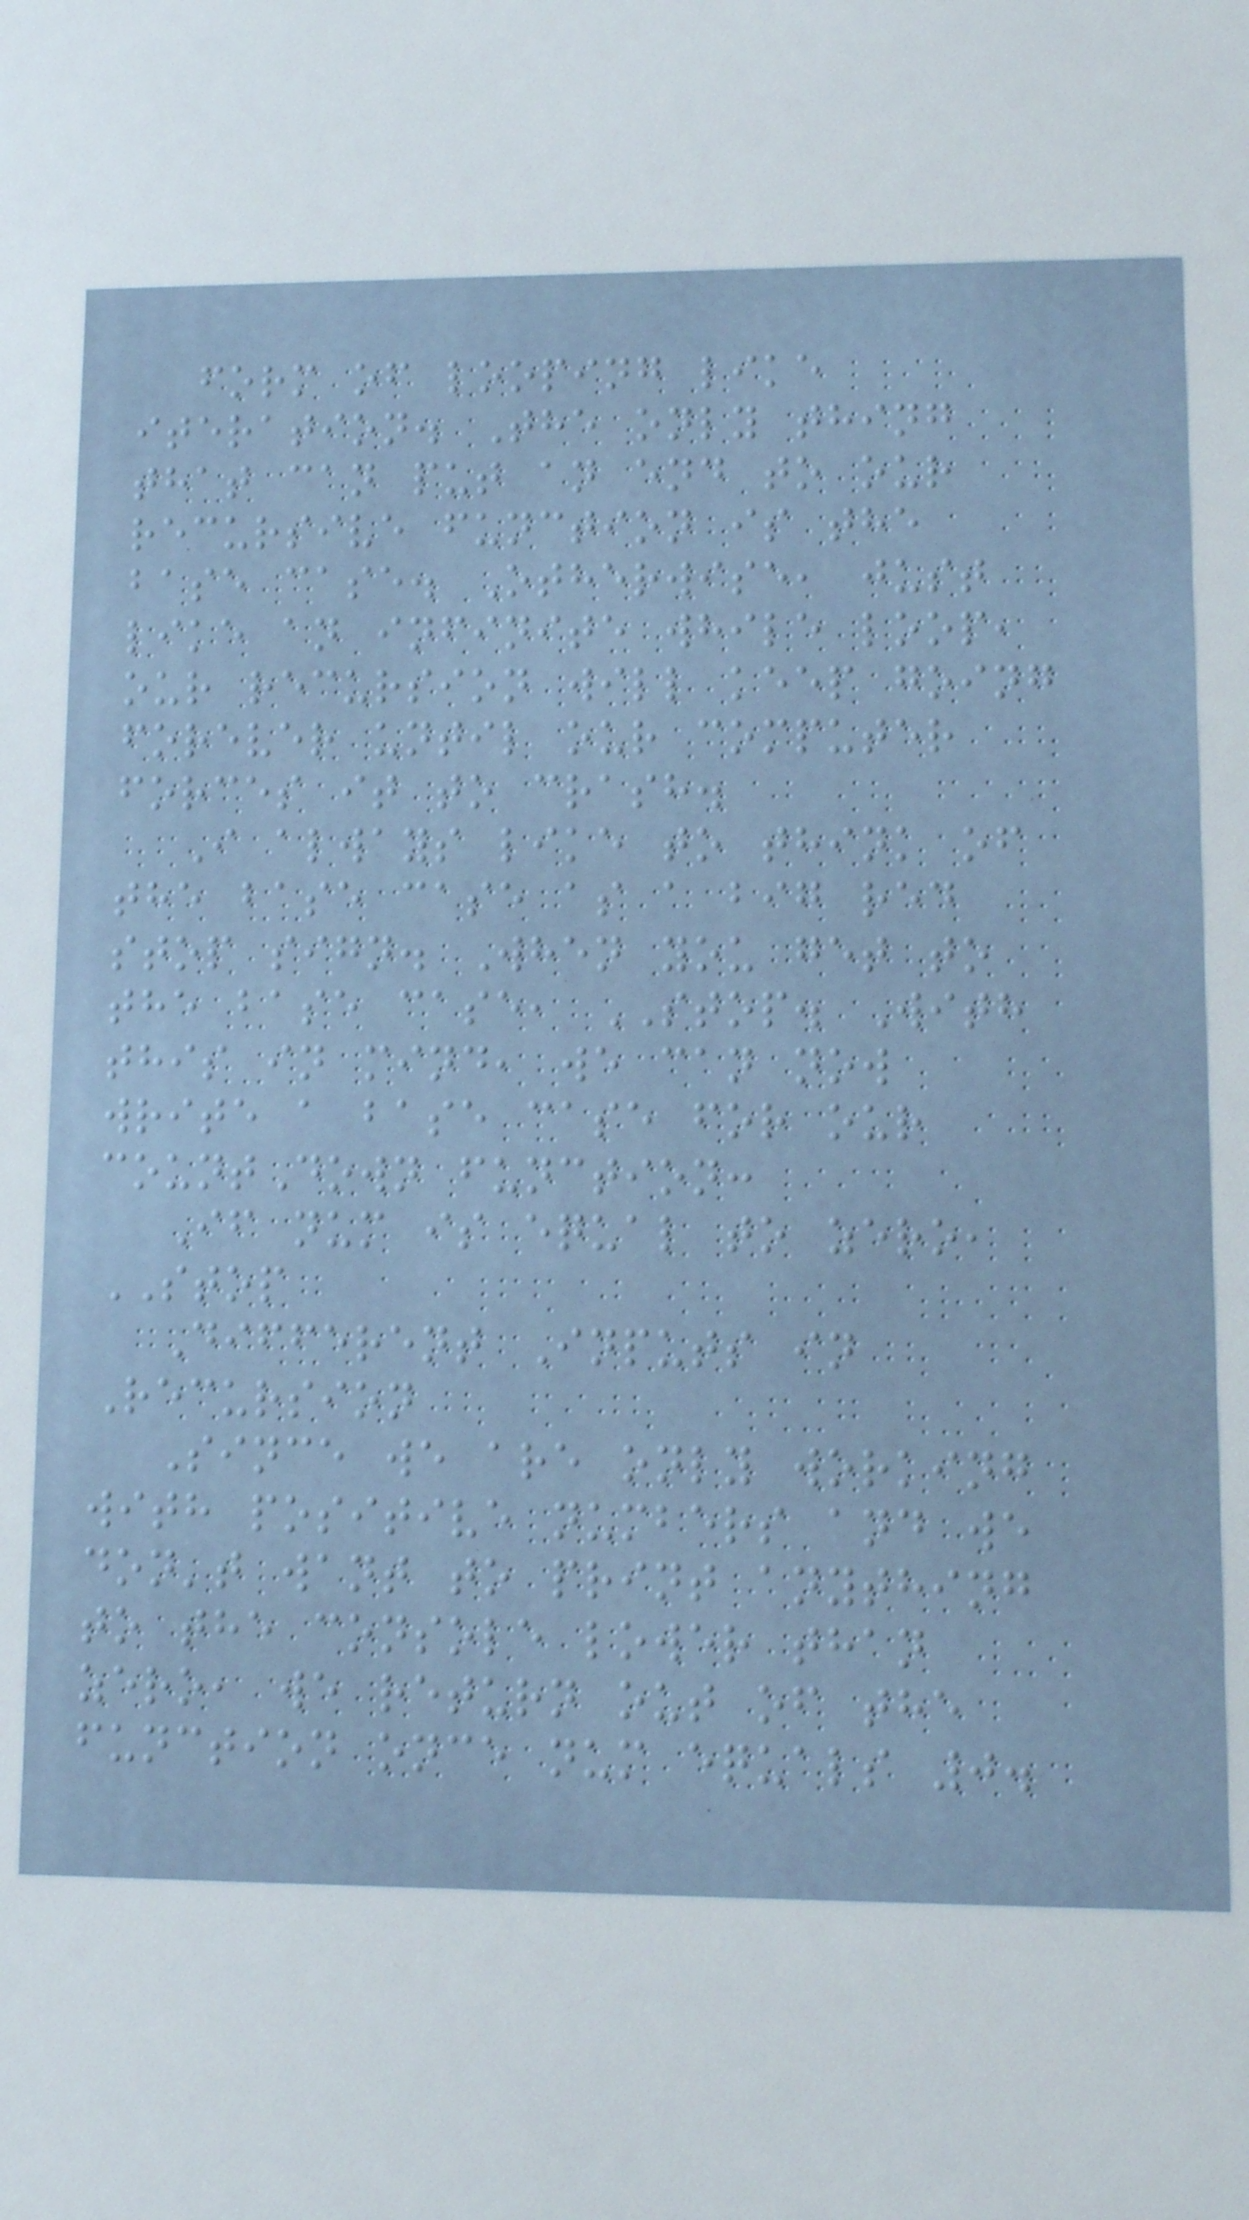form of looping like
iteration. The only thing
that can put an end to our
recursive function is the
base case. Otherwise, just
like an infinite while loop,
our recursion will keep going
forever until our computer
forces it to crash.
I always like to think of
the base case as a big red
stop sign. When you get to
the base case, STOP. With
this in mind, we can now
write a base case for our
countDown function:
If num is equal to zero,
STOP
Different Inputs in
Recursion
Since we are only working
with positive numbers and we
don't want to print anything
to the console lower than
zero, we return out of the
function once num equals 0.
